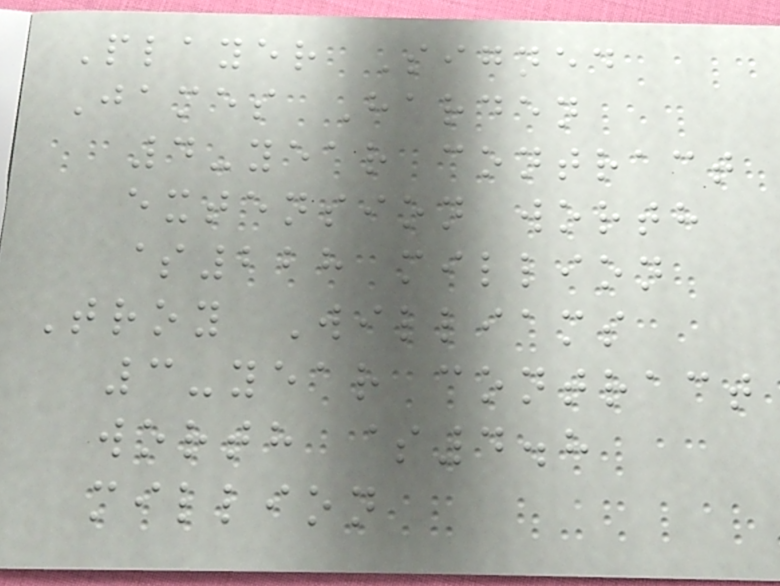Player Signed
James Harden
4-year contract
extension worth
$228 million
Troy Williams
3-year contract
worth $4.8
million
